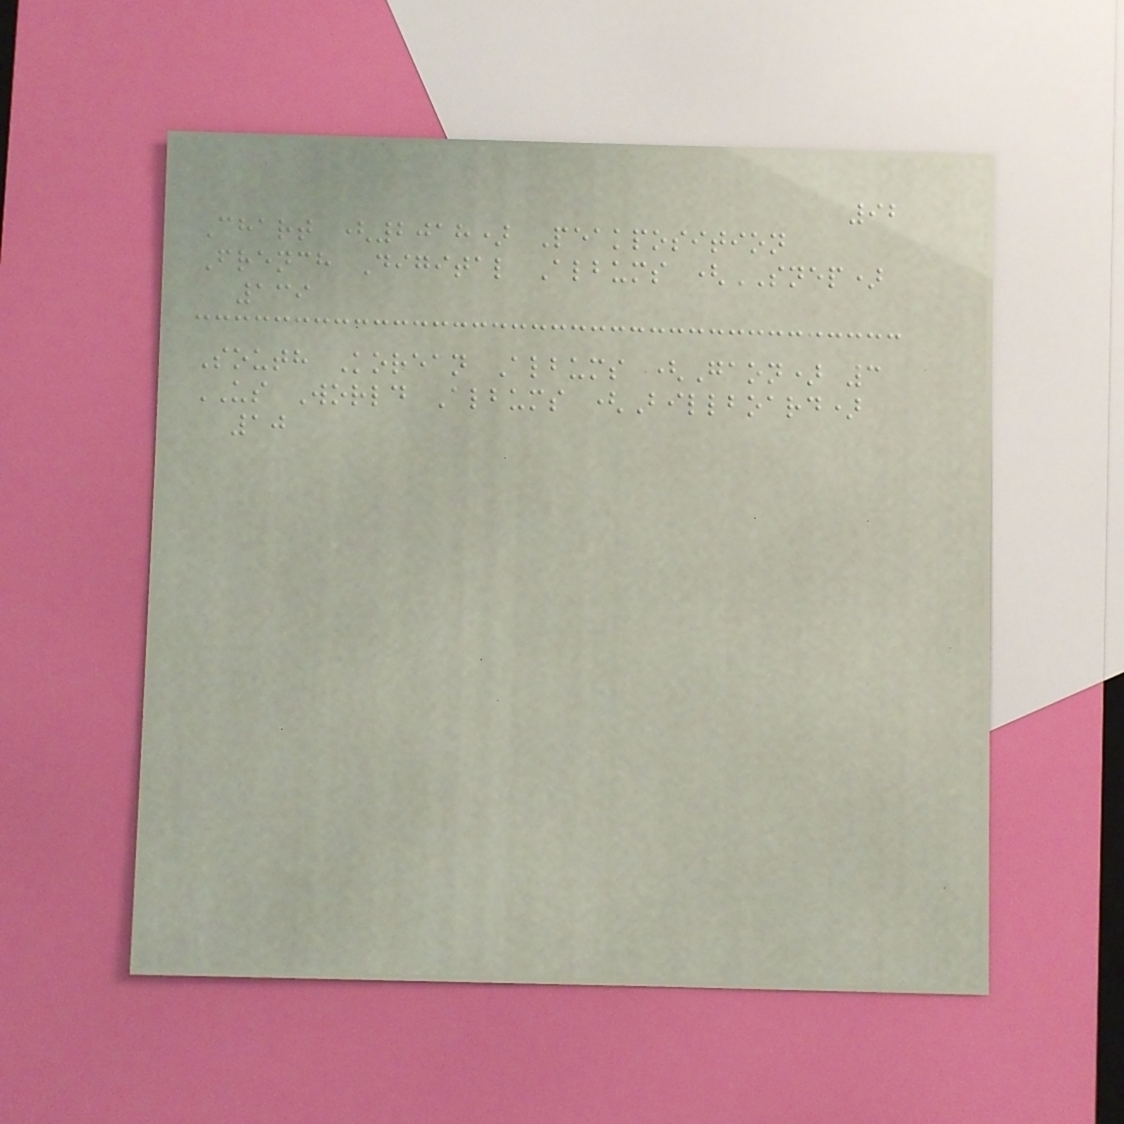92
Chart (2018) Peakposition
French Digital Albums (SNEP)
139
South Korean Albums (Gaon) 3
US World Albums (Billboard)
10
